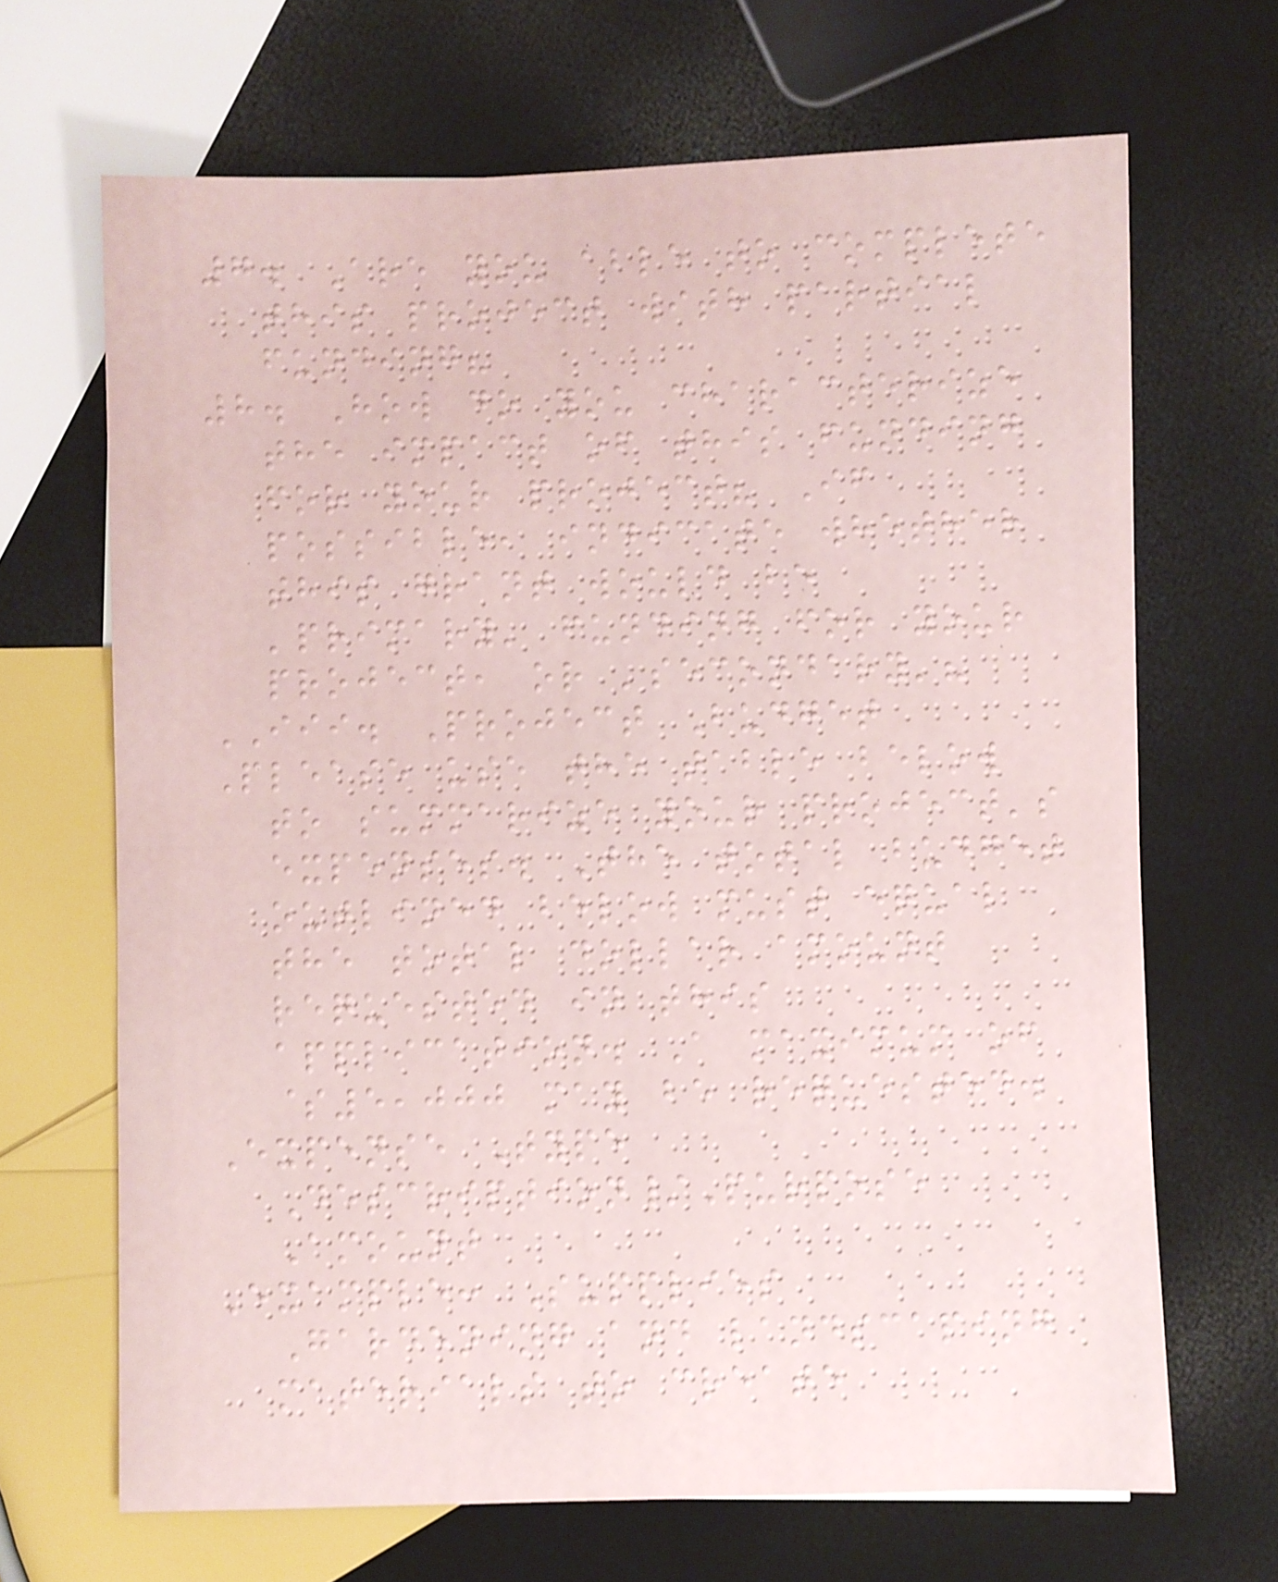7. Are you able to complete
this project with partial
funding?
8. How do you characterize
the impact of this funding
for your project? If
possible, indicate whether
this grant would be
'primary' funding for your
project, or 'secondary'?
III. Project Budget
Please use the table below
to summarize your project's
expenses. The total budget
outlined below must equal
the total dollar amount
requested in this
application. A maximum of
$5,000 may be requested.
Expense Type
Description/Purpose
Amount
Example: Supplies
Gardening and landscaping
materials to create
